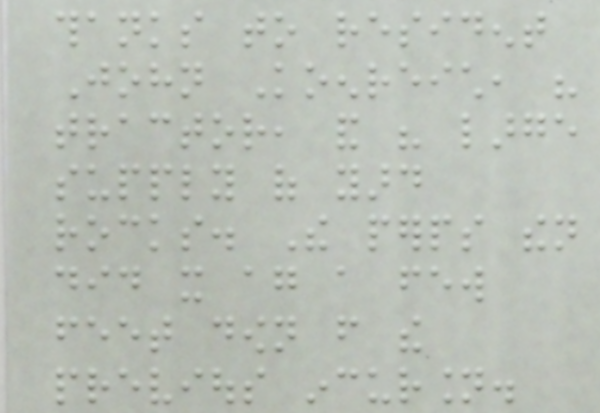thanks to resident
John Koenreich, his
tractor, and his large
supply of yard
rocks. The perps then
did it again a few
feet down from the
previous incursion.
